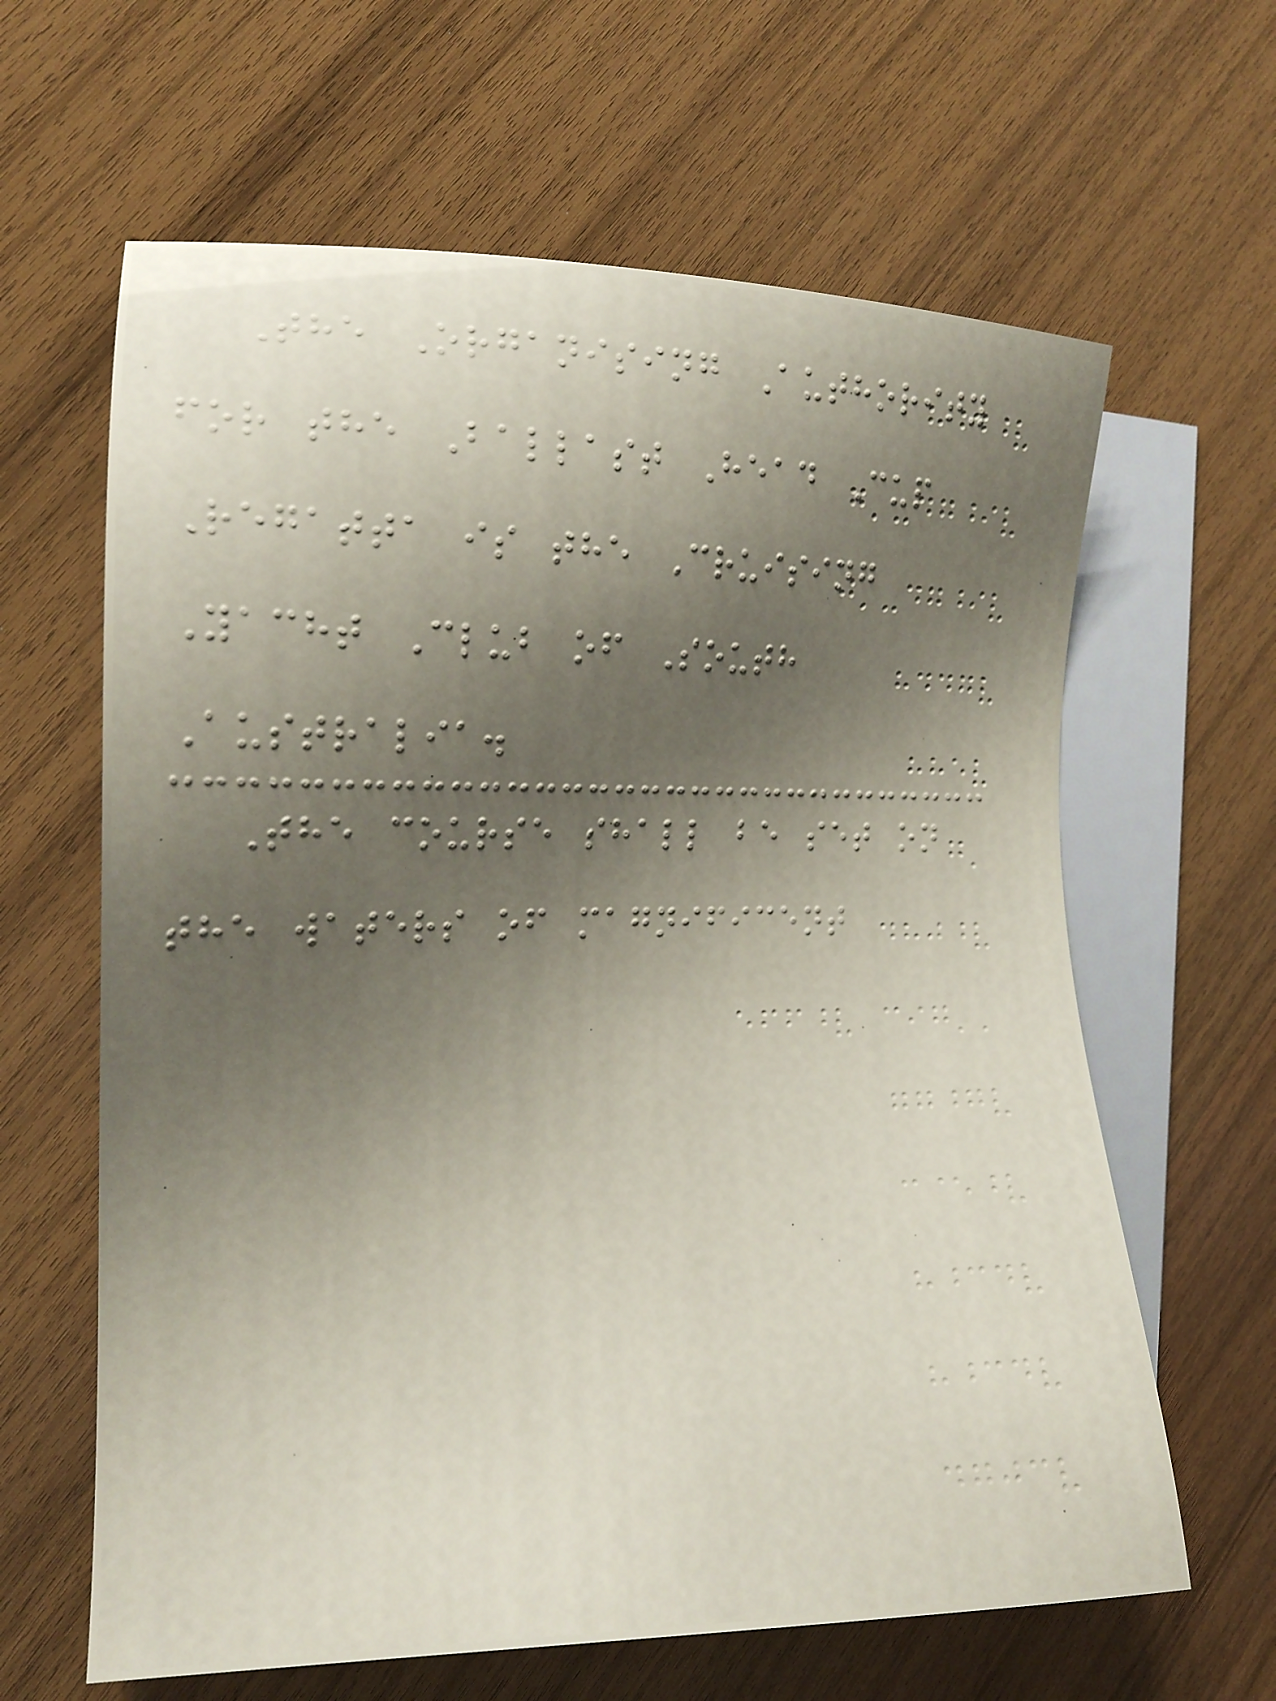The Organising Authority
for the Ballast Head Cup
Regatta is the Cruising
Yacht Club of South
Australia.
The course shall be set on
the waters of magnificent
